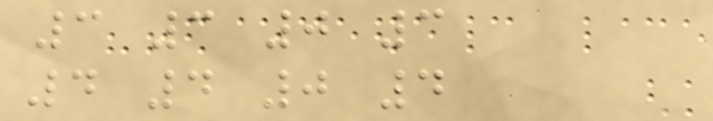3 3 0 3
4 4 0 4
